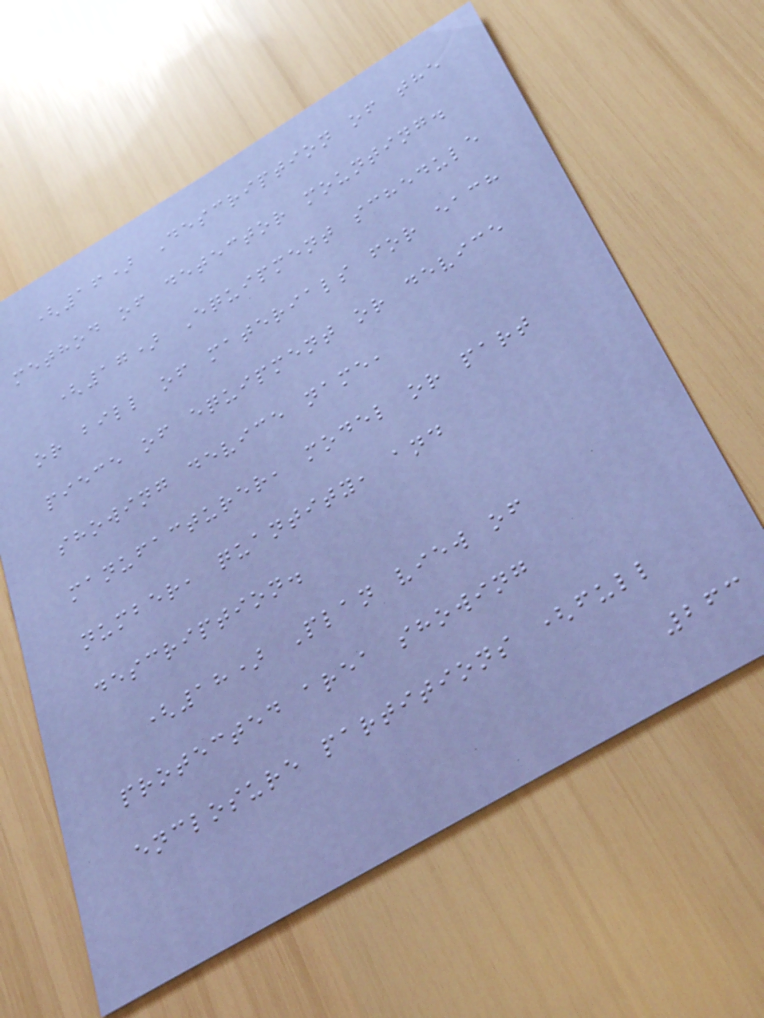(16) Description of the
method of detector mounting.
(17) Equipment schedule
or bill of materials for each
piece of equipment or device
showing device name,
manufacturer, model or part
number, quantity, and
description.
(18) Plan view of
protected area showing
enclosure partitions (full
263
